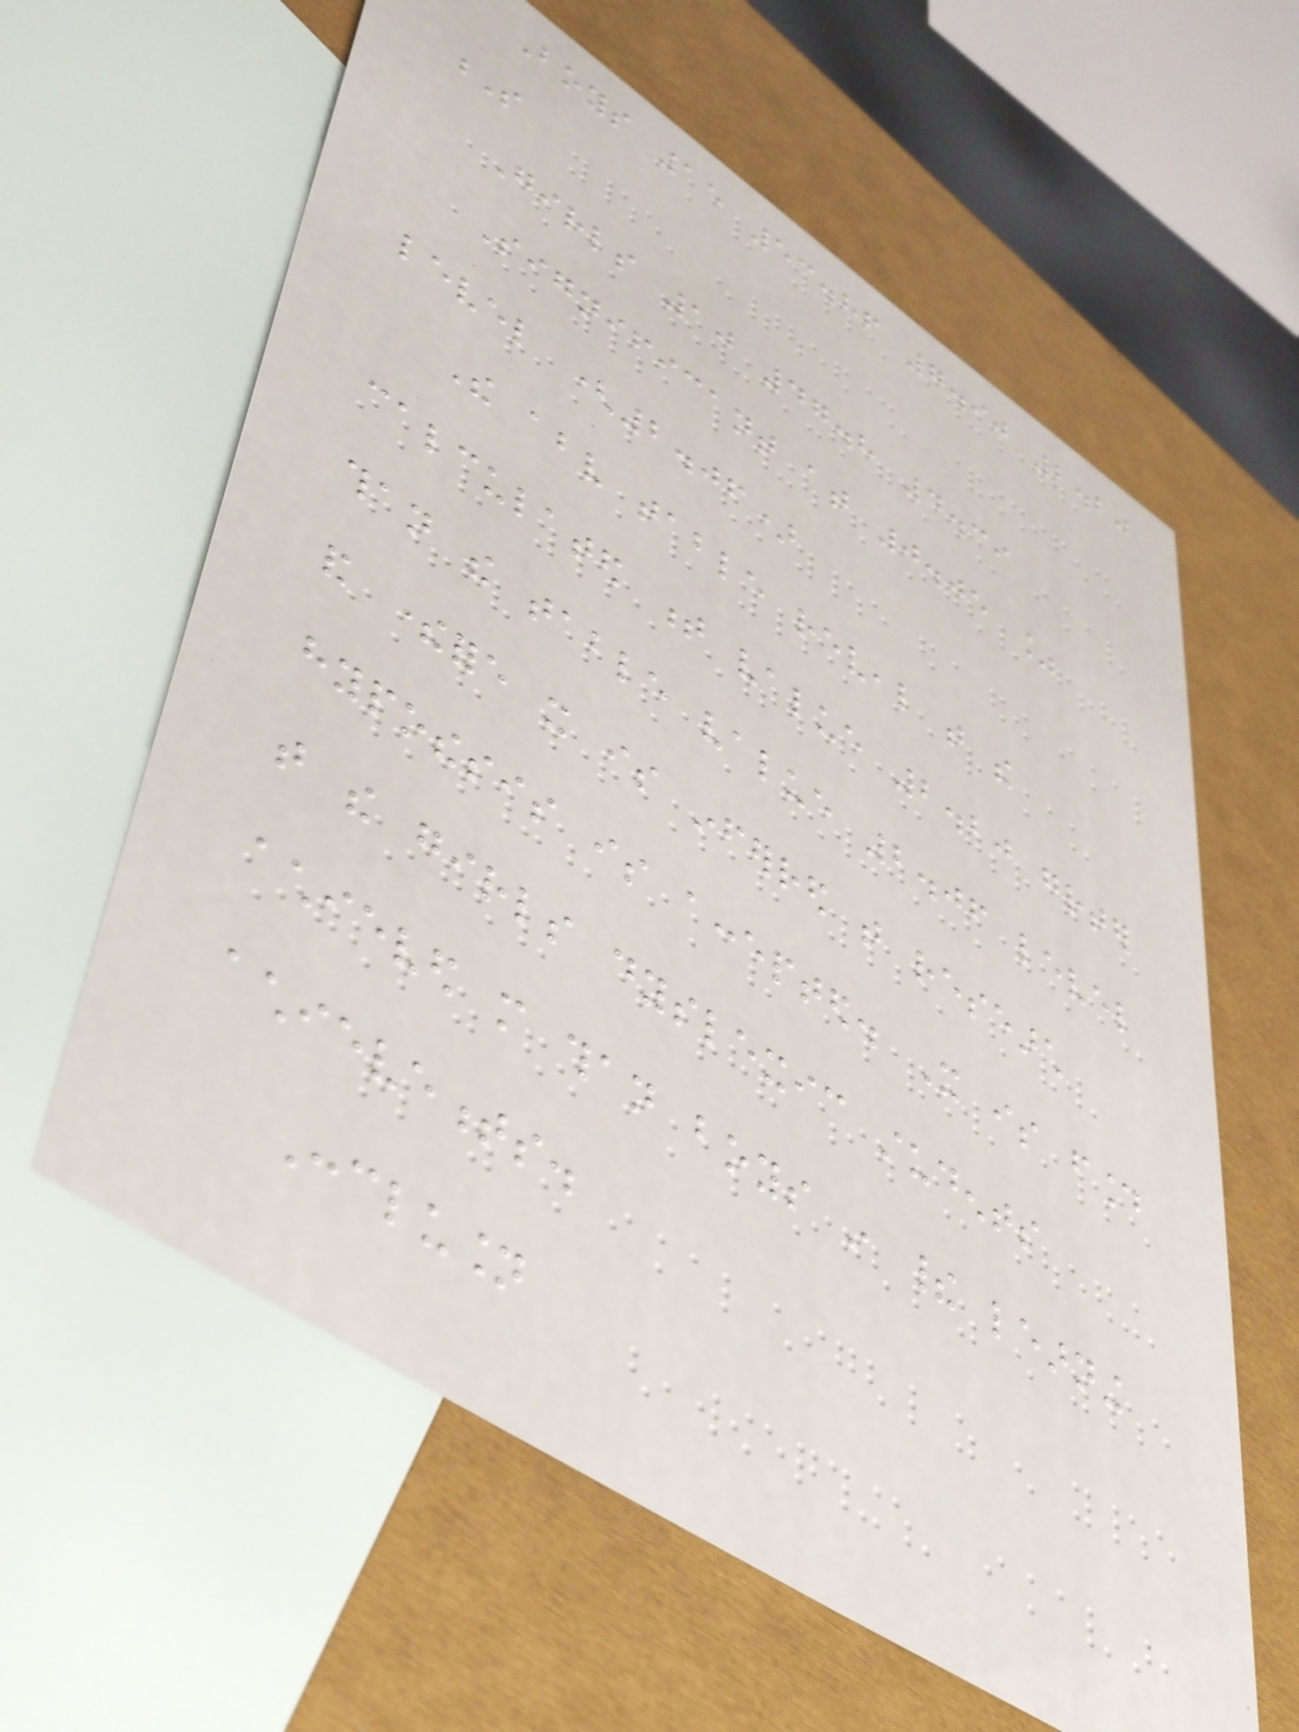Boys 15 53.86 7.90 2.20
S
Girls 10 47.8 4.39
Significant at 0.05 %
level (2.06)
The above table reveal that the
calculated t value 2.20 greater
than the table value 2.06 level
and therefore it is inferred that research
hypothesis is accepted. It is found
that the girls dyslexic students
achieved more than boys in their learning
achievements.
Conclusion
